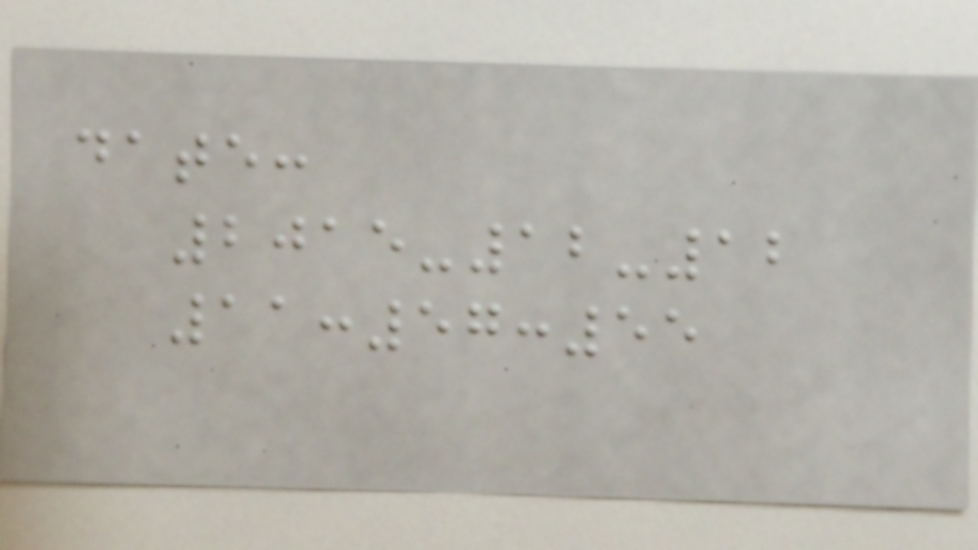date:
2015-12-12
11:57:55
